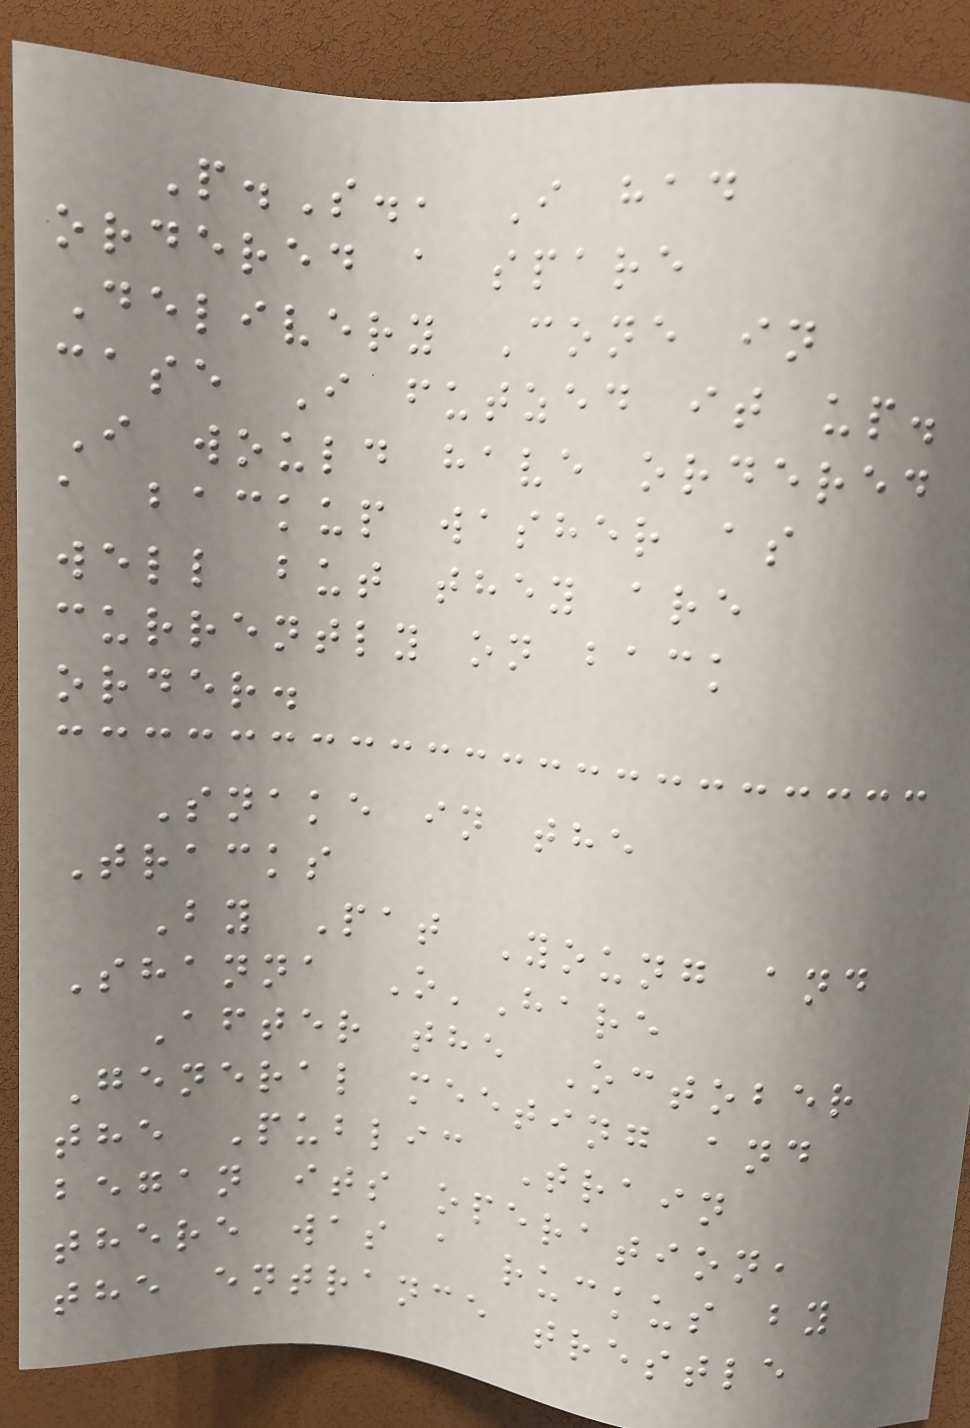P.S., I had
ordered a spare
Delivery Cone in
case I futzed it up.
I would have ordered
a backup washer as
well but they are
currently on back
order.
Snake in the
Tracks
By Pat Young and
Shanna O'Hare
After the October
General meeting and
the Public Train
began its operation,
there was a ruckus by
the entrance trestle
